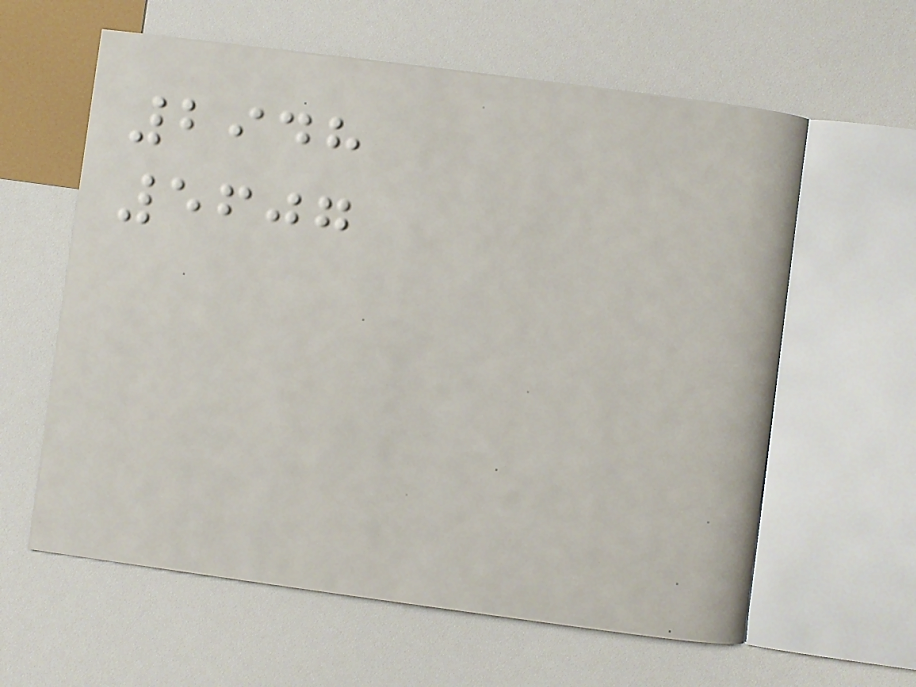2948
5607
